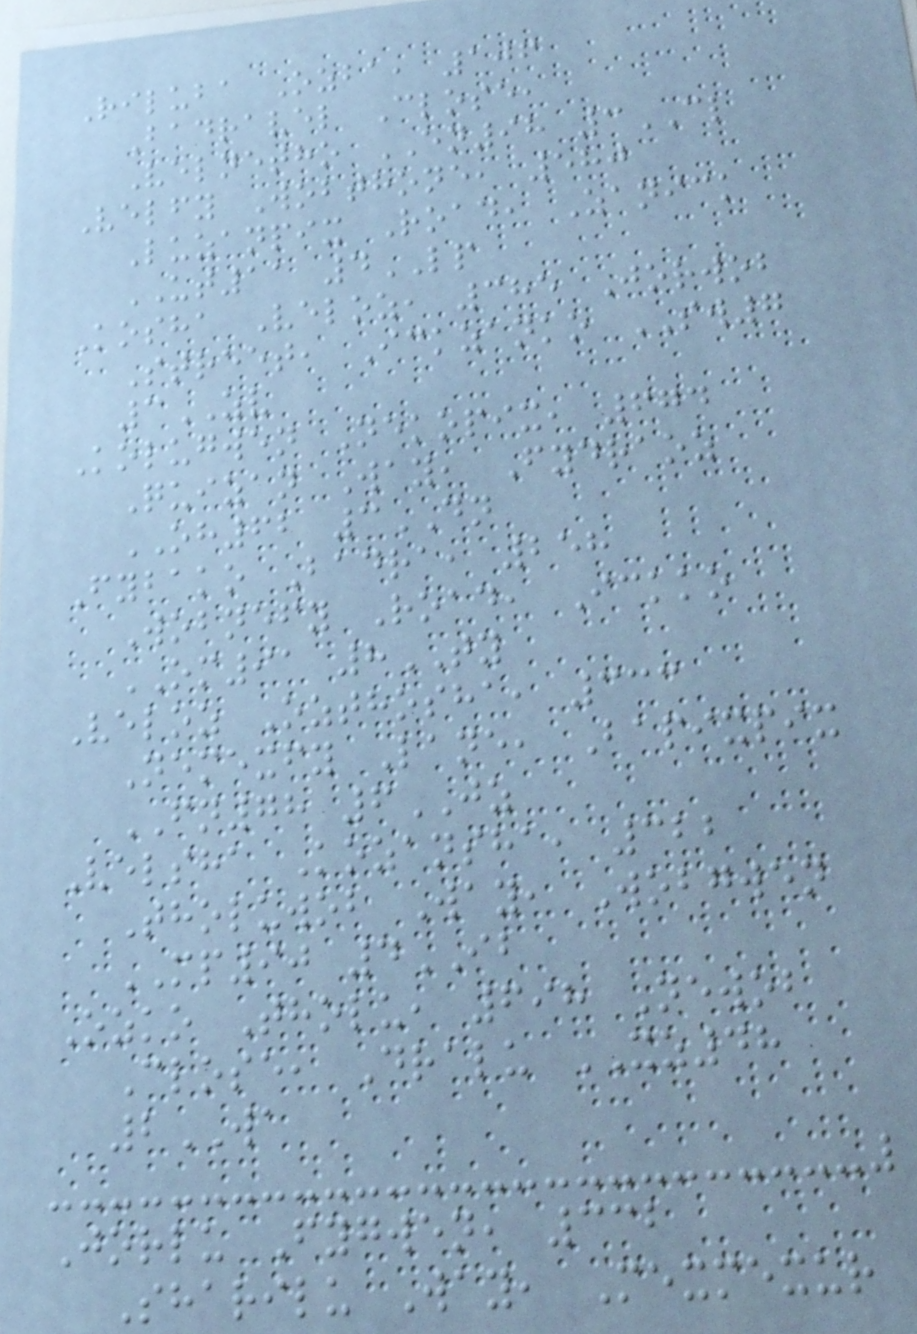Riluba Ozba, 106
Badravel Close,
Velnetho EN98 3CL
Velfy Wobthone, 580
Luzanpix Road, Zanick
UT11 4LP
Kosha Veloz, 385 Jorwob
Street, Ickzanko SW7
3ZV
Kolugwen Nekopix, 674
Quizan Way, Fydraoz
OH62 3DN
Fybako Badra, 258
Wobnefy Road, Ickko
OM91 8TY
Veloz Ozthosha, 333
Nemexfy Lane, Bapixpix
FN78 6JZ
Velsha Kozansha, 322
Tholuwob Way, Wobgwen
MP90 4IB
Ozko Tholu, 698 Newob
Close, Dralu XZ48
2WA
Jorlu Fygwen, 332
Sharilu Way, Mexmexur
